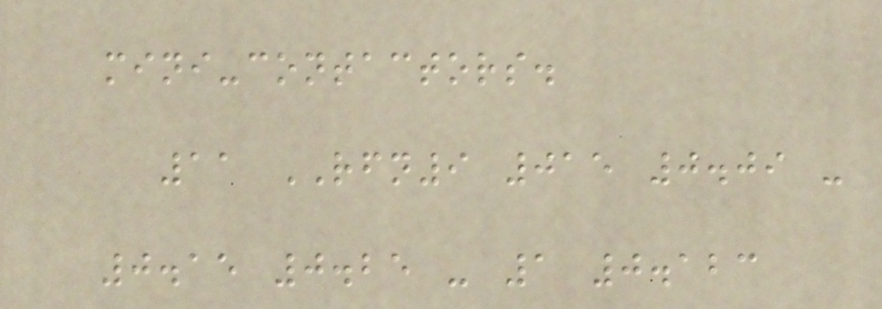mini-contactors.
11 RFN9 015 0.09 -
0.15 0.25 - 1 0.123
